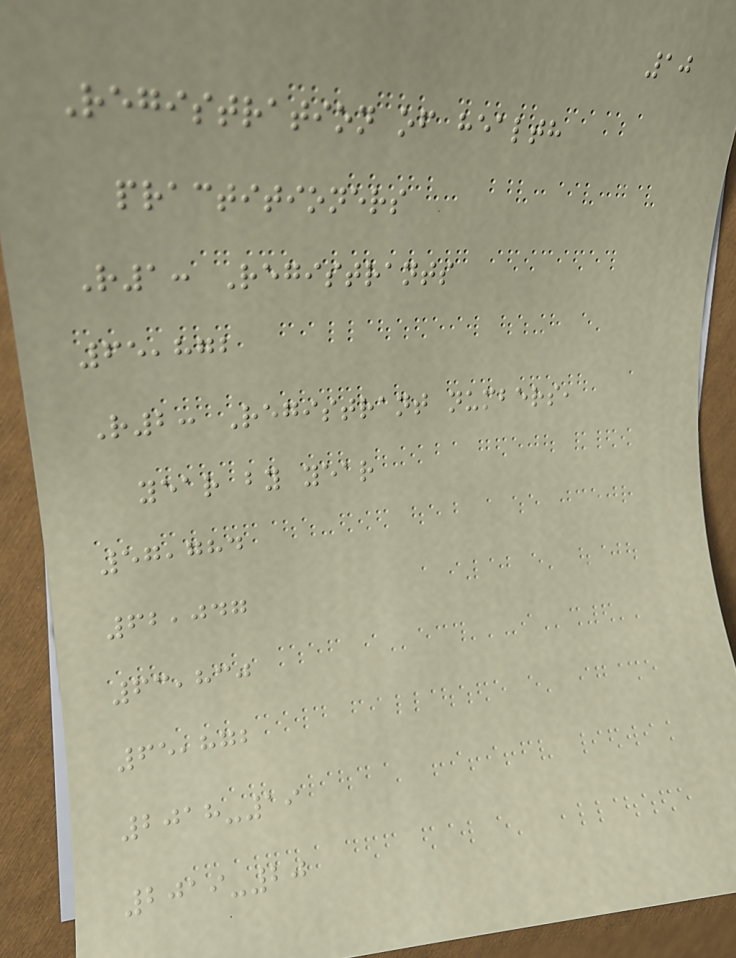10
Registration of health
practitioners
R1: Registrants
65,872
R2: Registrant numbers,
year by year
57,784
62,047
63,830
65,872
2018-19
2019-20
